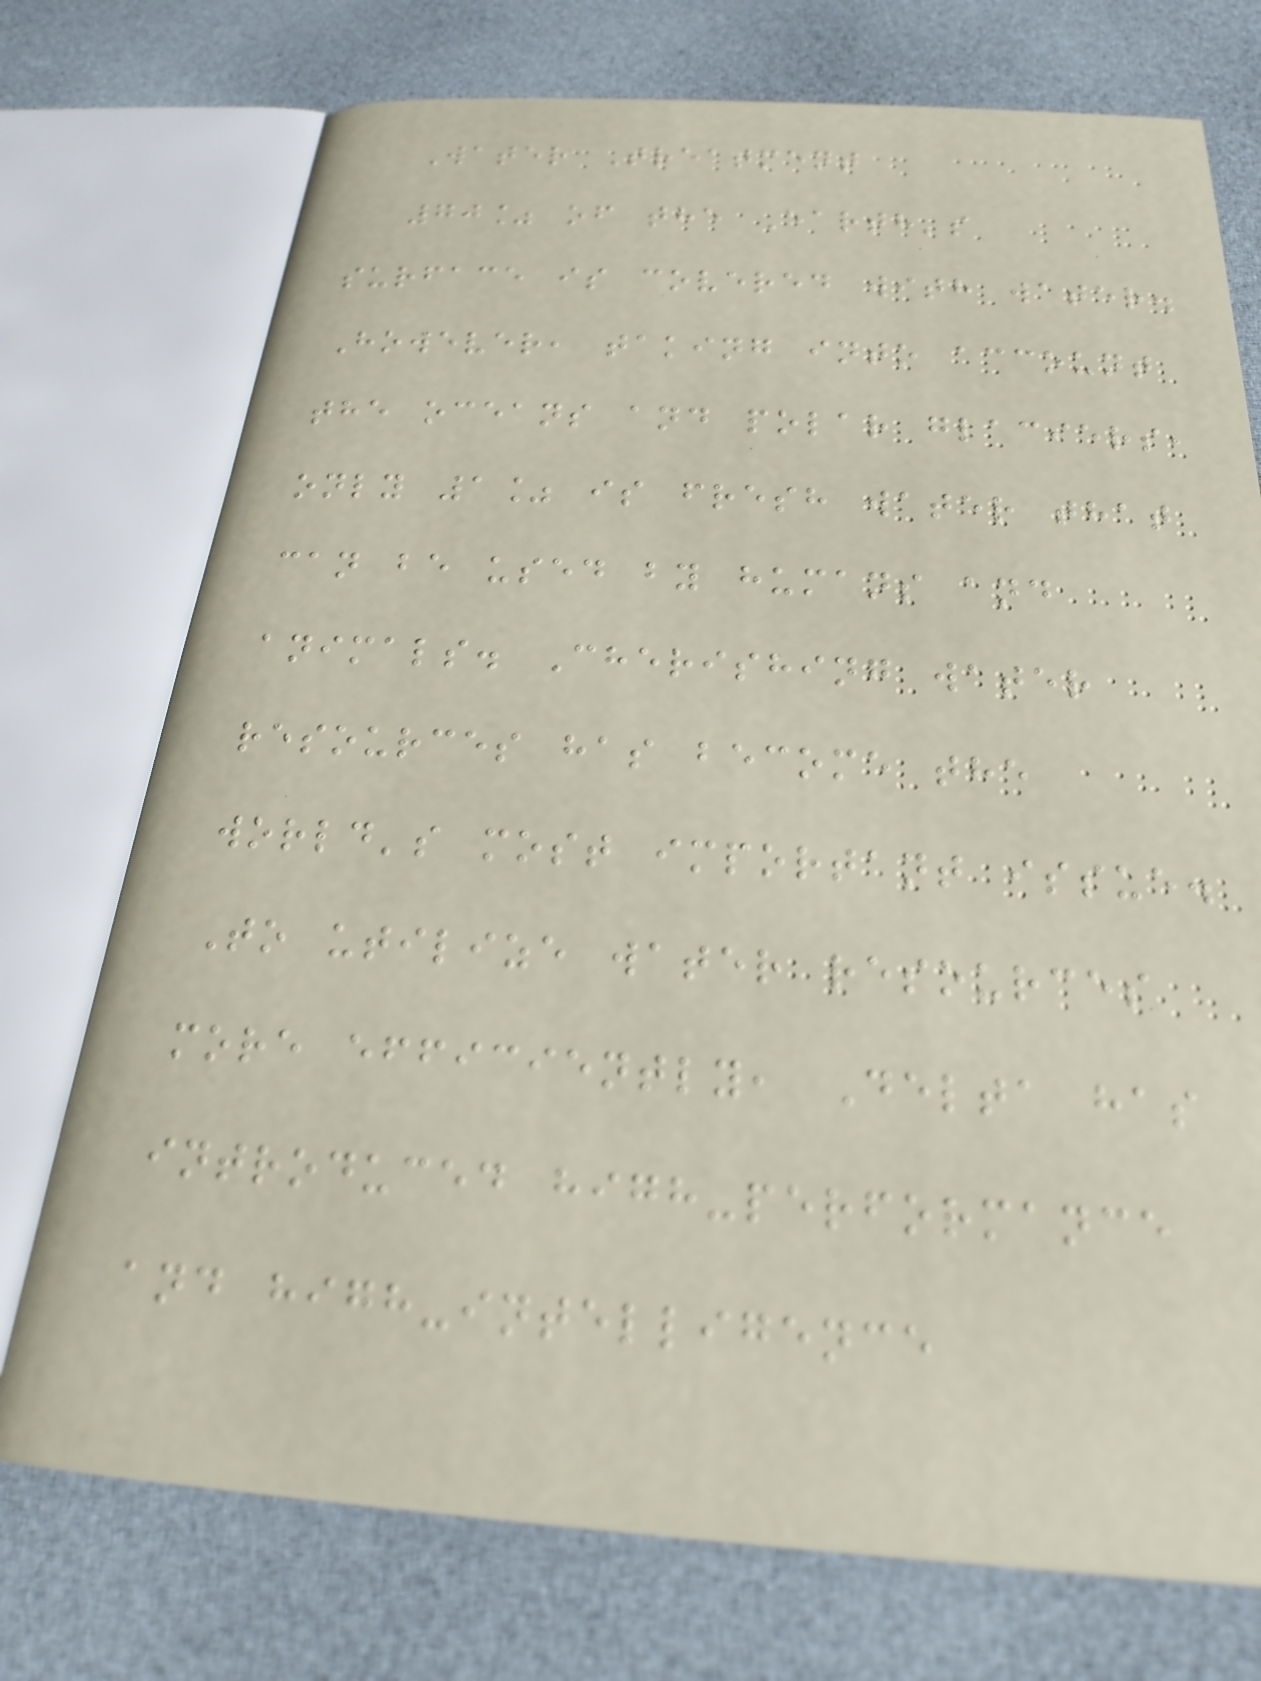Water Treatment
70% of the Earth's
surface is covered with water.
However, taking into account
the oceans and polar glaciers,
only 1% is fresh water that
can be used by humans and
animals. Cherishing water
resources has become the
world's most important issue.
To utilize water resources
more efficiently, Delta has
introduced high-performance
and high-intelligence
